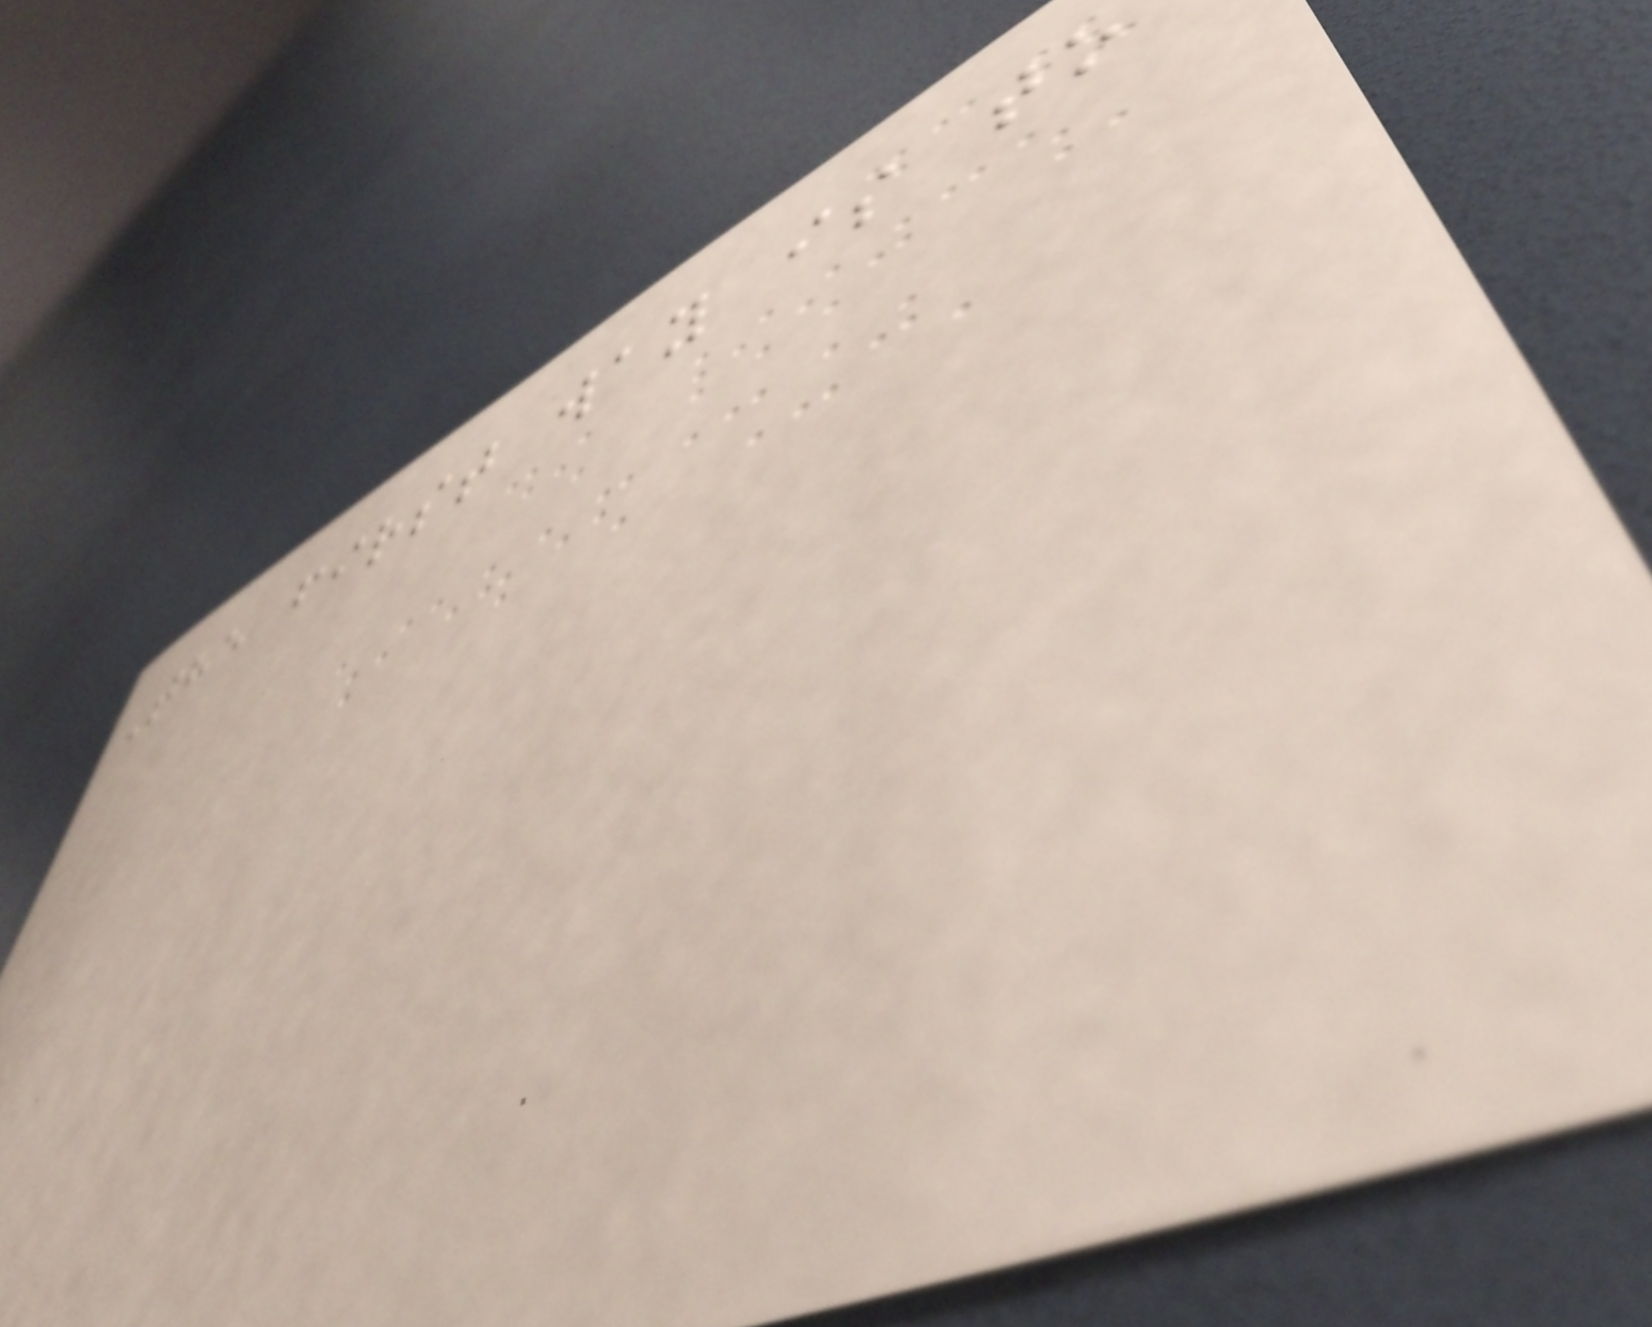The first way is to
